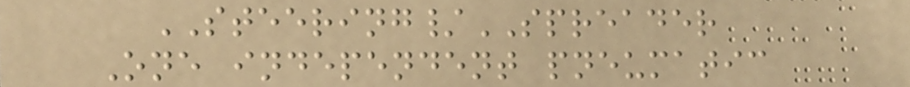STEERING/SPREADER
One independent pneumatic
